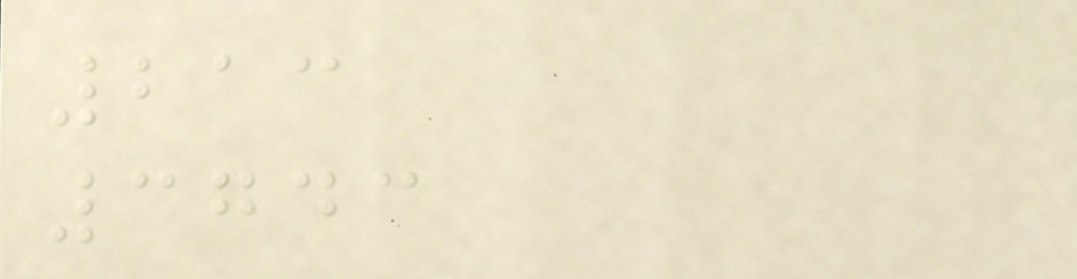213
3743
